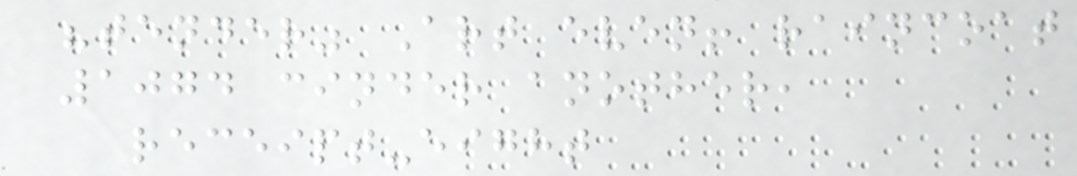"tender" Art even! raincoat
1074 cinder another,
receipt-eight
